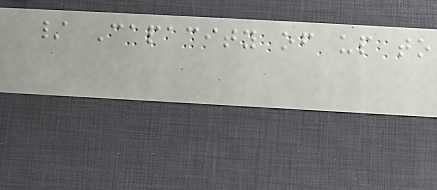/ Capacity of up to
